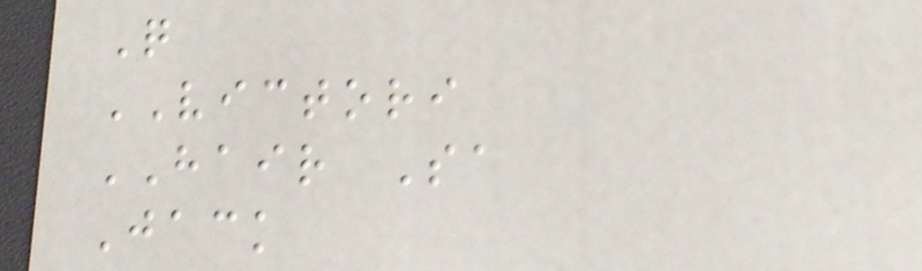Q
VICTORI
HAIR Sa
Jack
